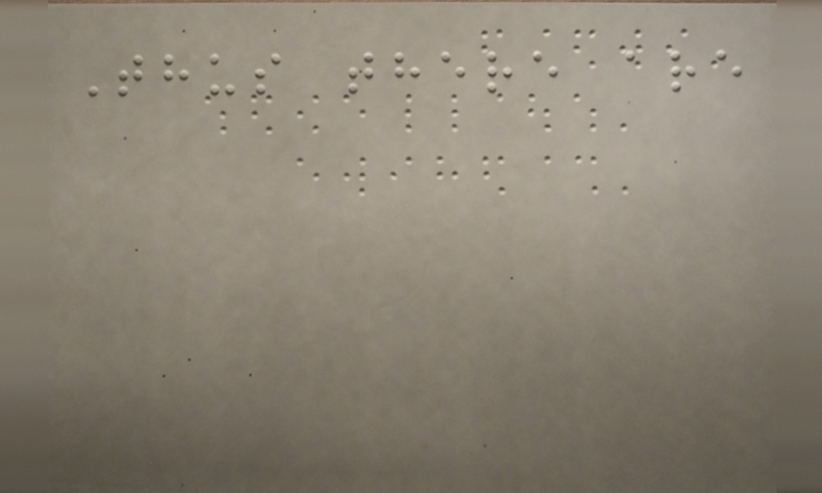Thus there are
